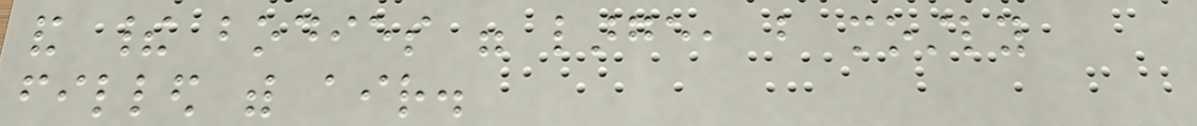and their bodies were large, but mostly
filled with air.
